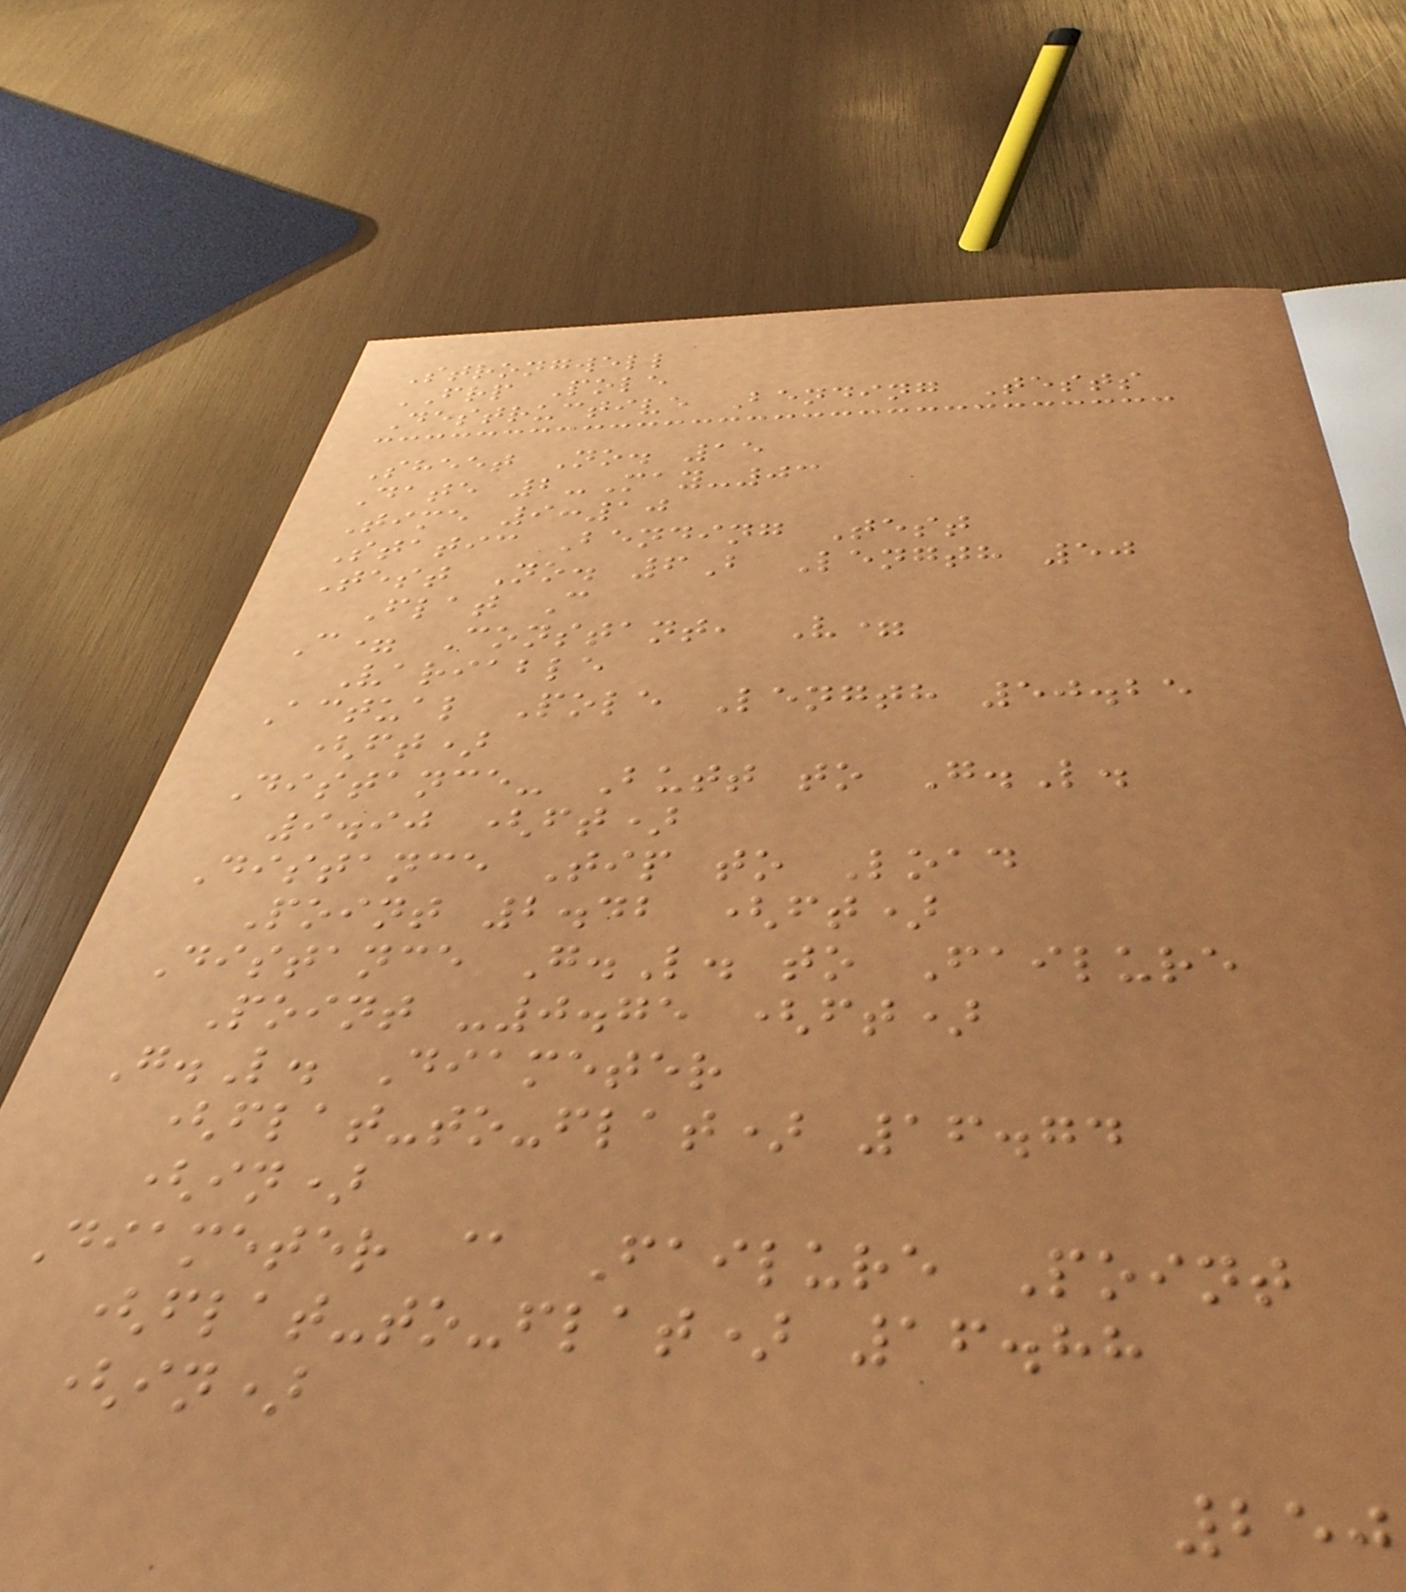Strongwell
FRP Pole
Destructive Bending Tests
Sheet No. 15
Date 2-May-03
Time 9:10
Static Bending Test
Test No. 6B Length 50
Flat C
C= Constant, V=
Variable
Actual Pole Length 50.25
(ft)
Distance- Butt to G.L.
9.90 (ft)
Distance Tip to Load
Point 2.42 (ft)
Distance G.L. to Failure
Point -0.75 (ft)
G.L. Diameter
(flat-to-flat) 16.74
(in)
Diameter @ Failure Point
(flat-to-flat) 16.88
(in)
250
